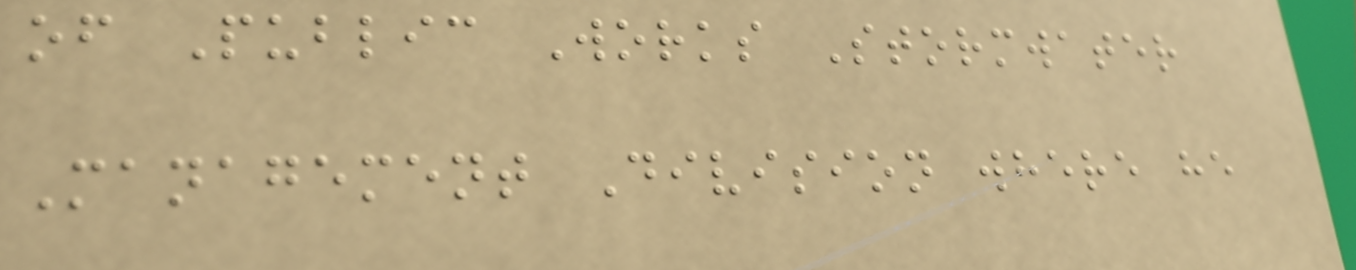of Public Works Stormwater
Management Division where he
